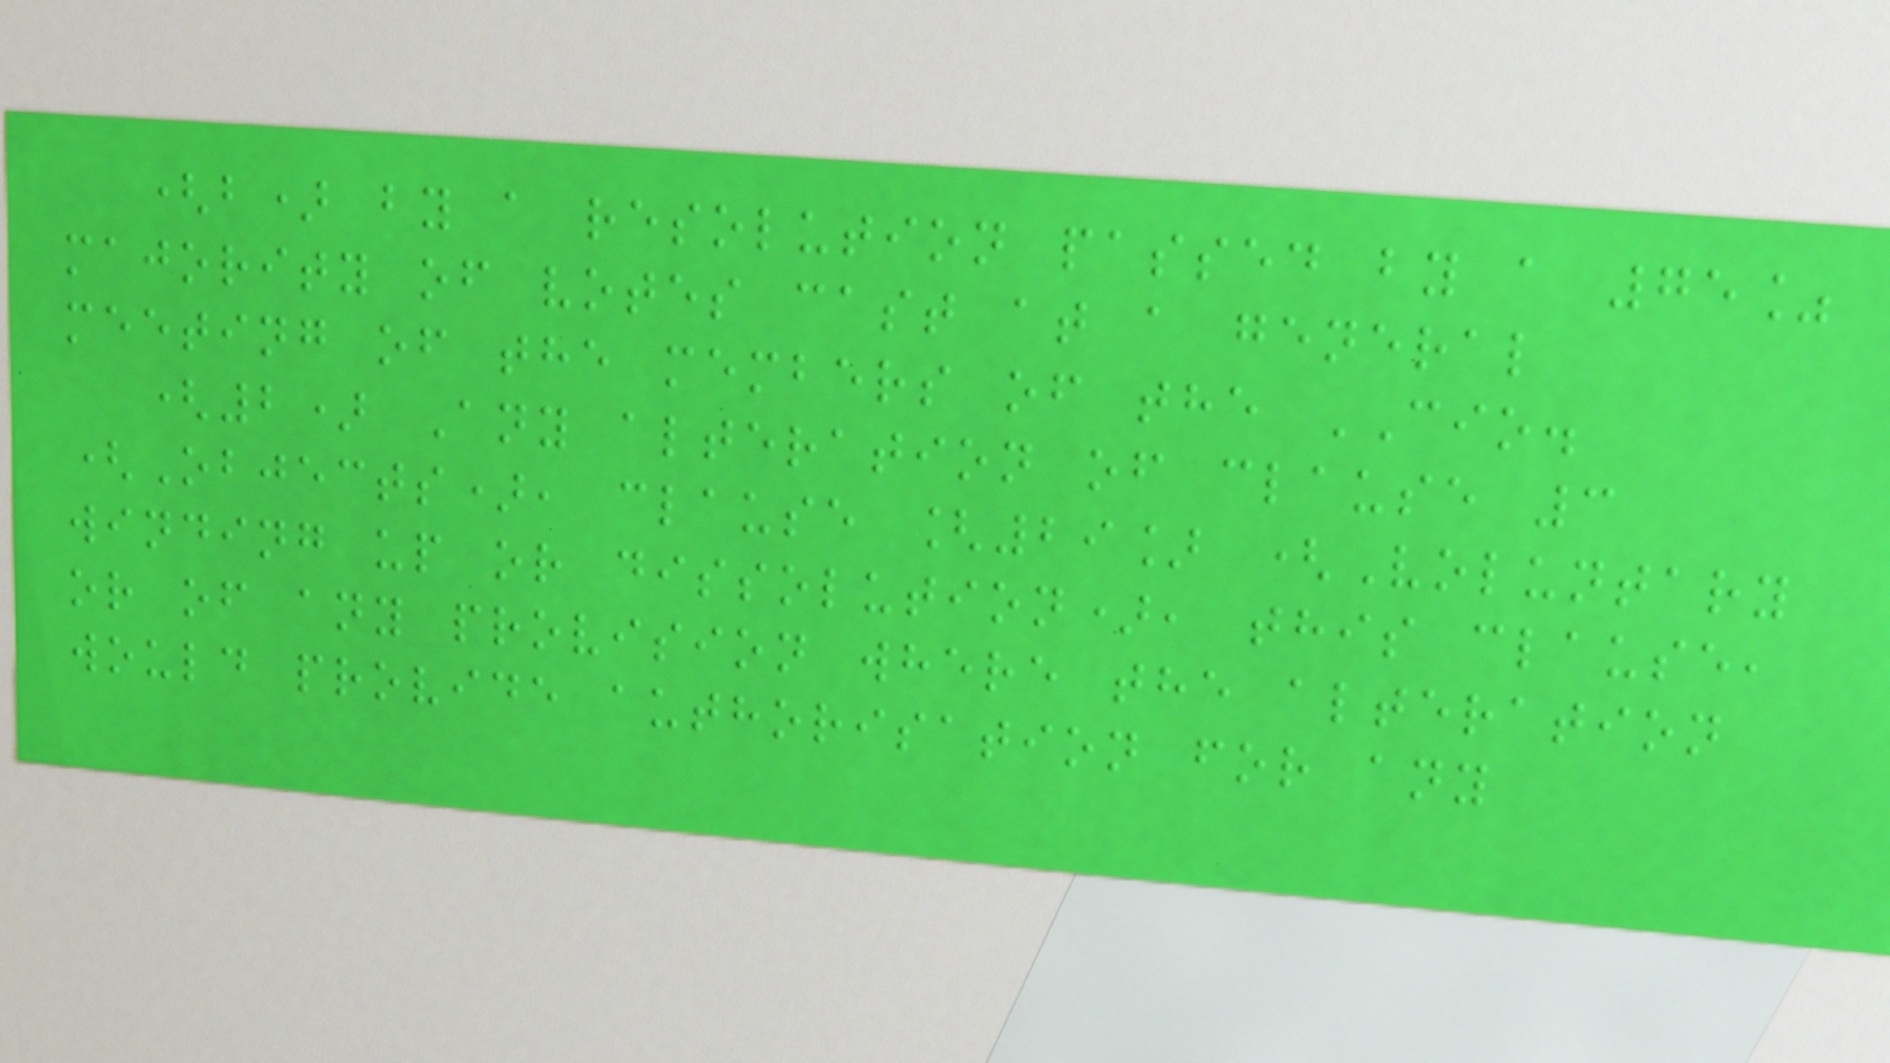(b) by a resolution passed by a 75%
majority of votes cast at a general
meeting of the members of the CIO.
(2) Any alteration of clause 3
(Objects), clause [29] (Voluntary
winding up or dissolution), this clause,
or of any provision where the alteration
would provide authorisation for any
